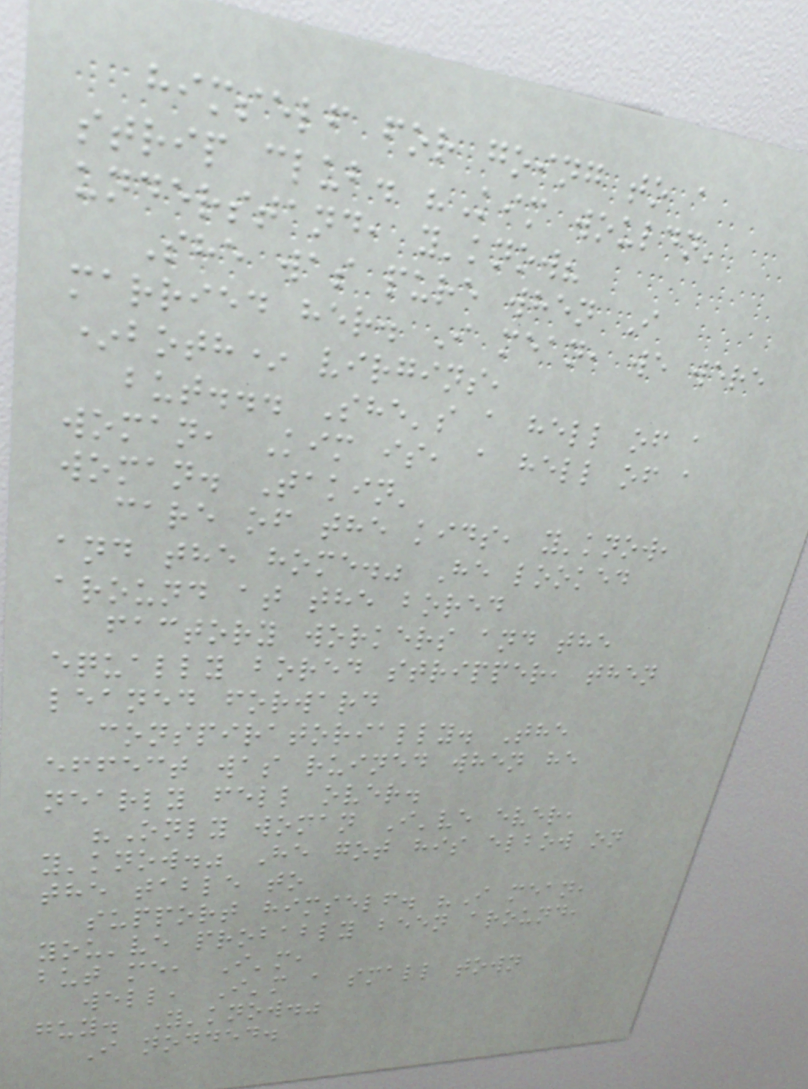himself for going to a
strip club. "Kim wouldn'
understand, y'know?
She was pure when I
married her. I mean, we were
*both* virgins,
but... She's a hell of a
woman, Kim is, a hell of a
woman. Takin'
care of the kids, y'know,
and the home." He looked
around at the bored
factory workers and the
equally bored stripper, then
leaned forward
conspiratorially. The
effect was ruined when he
nearly fell over.
"Only woman I've ever,
y'know." He got his elbow on
the table to
support himself. "I mean,
you've probably been around,
but me, I'm,
well, I'm a small town
guy. Y'know."
I nodded.
